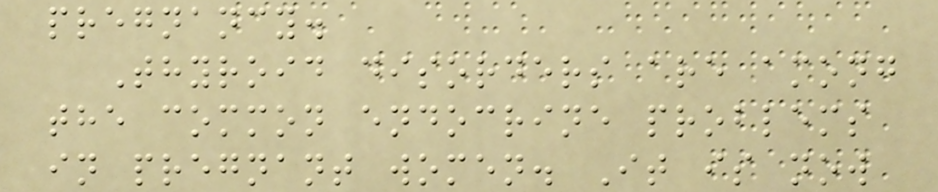pregnancy.
Thyroid disorders are among
the common endocrine problems
in pregnant women. It is now
